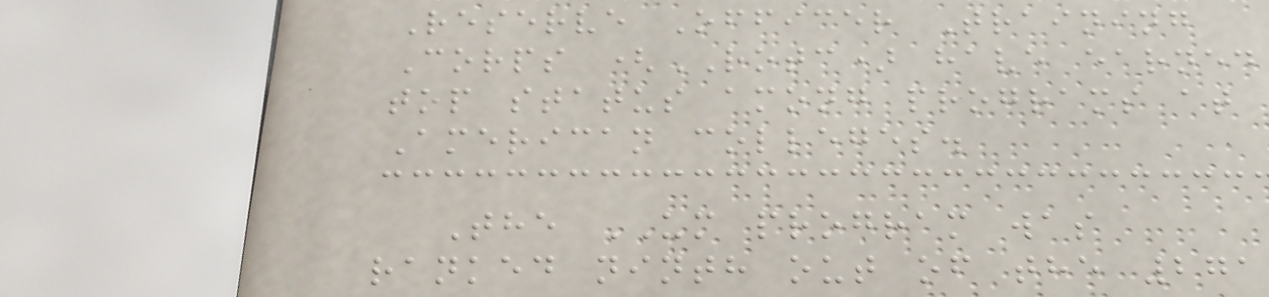Reserve Officer Training
Corps (ROTC) have earned
top status among programs at
American colleges.
The UM program was
ranked ninth out of the 271
